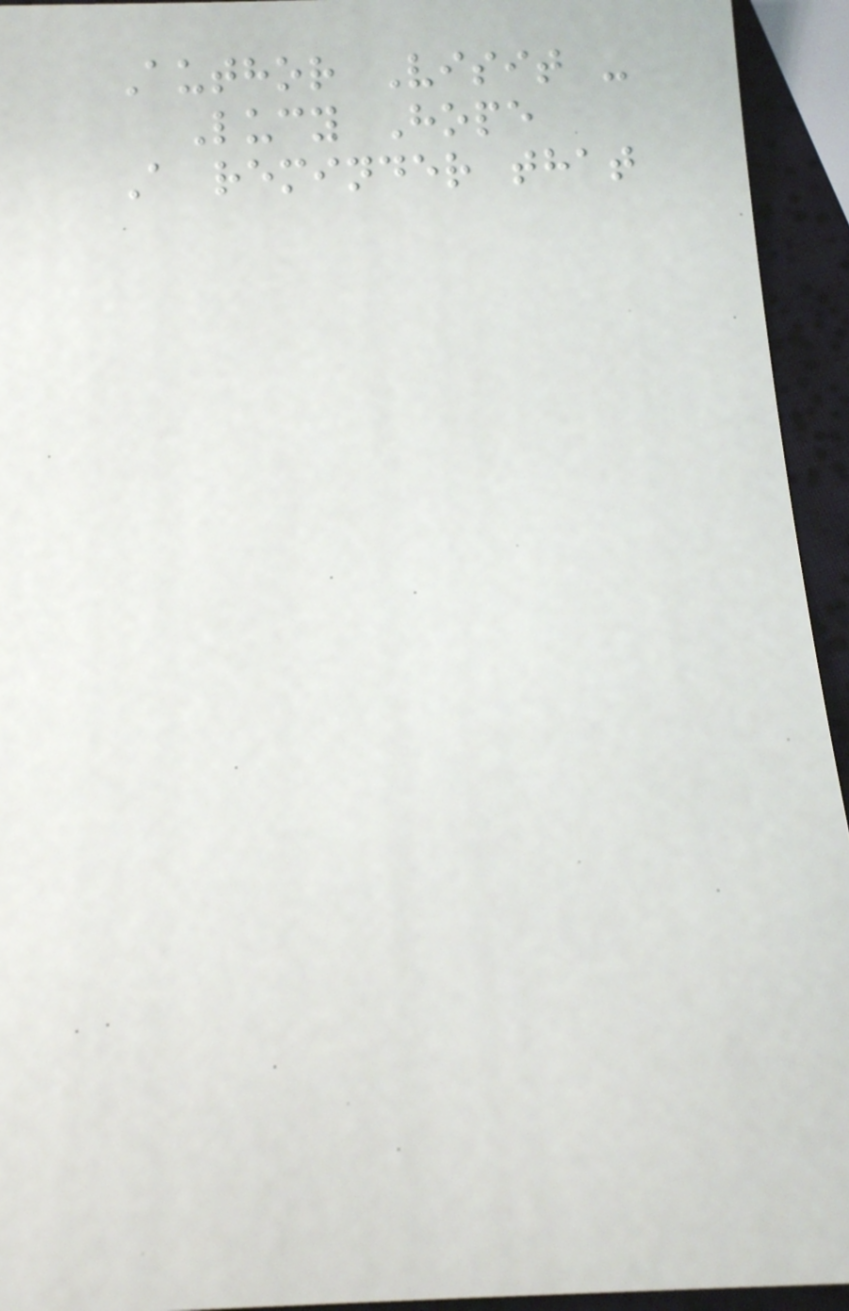Author Visit -
Lucy Hope
A reminder that
